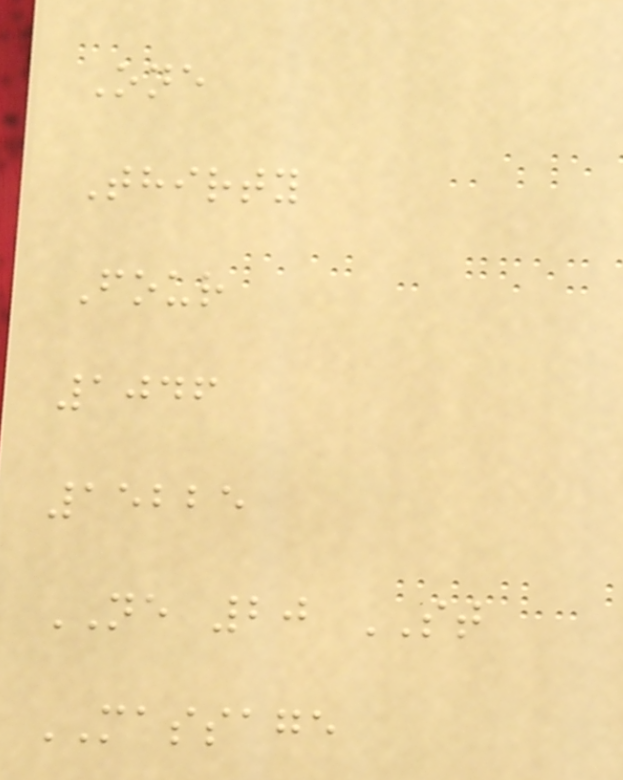One
Thirty
Four
1046
15225
NE 20 ST
MASSAGE
